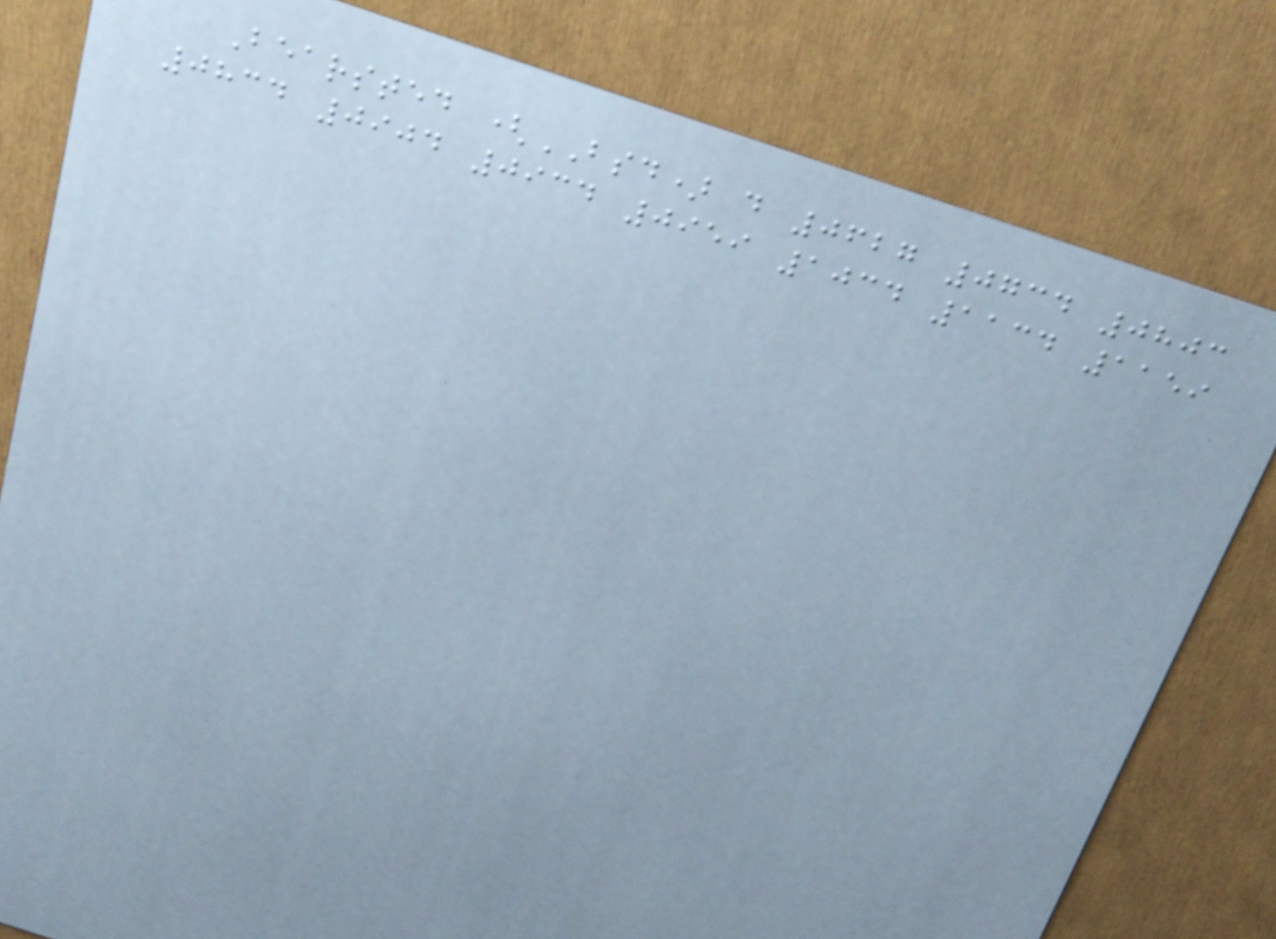Bearsted (BSD) d 0627 0734 0803
0834 0904 0934 0959 1034 1134 1159
